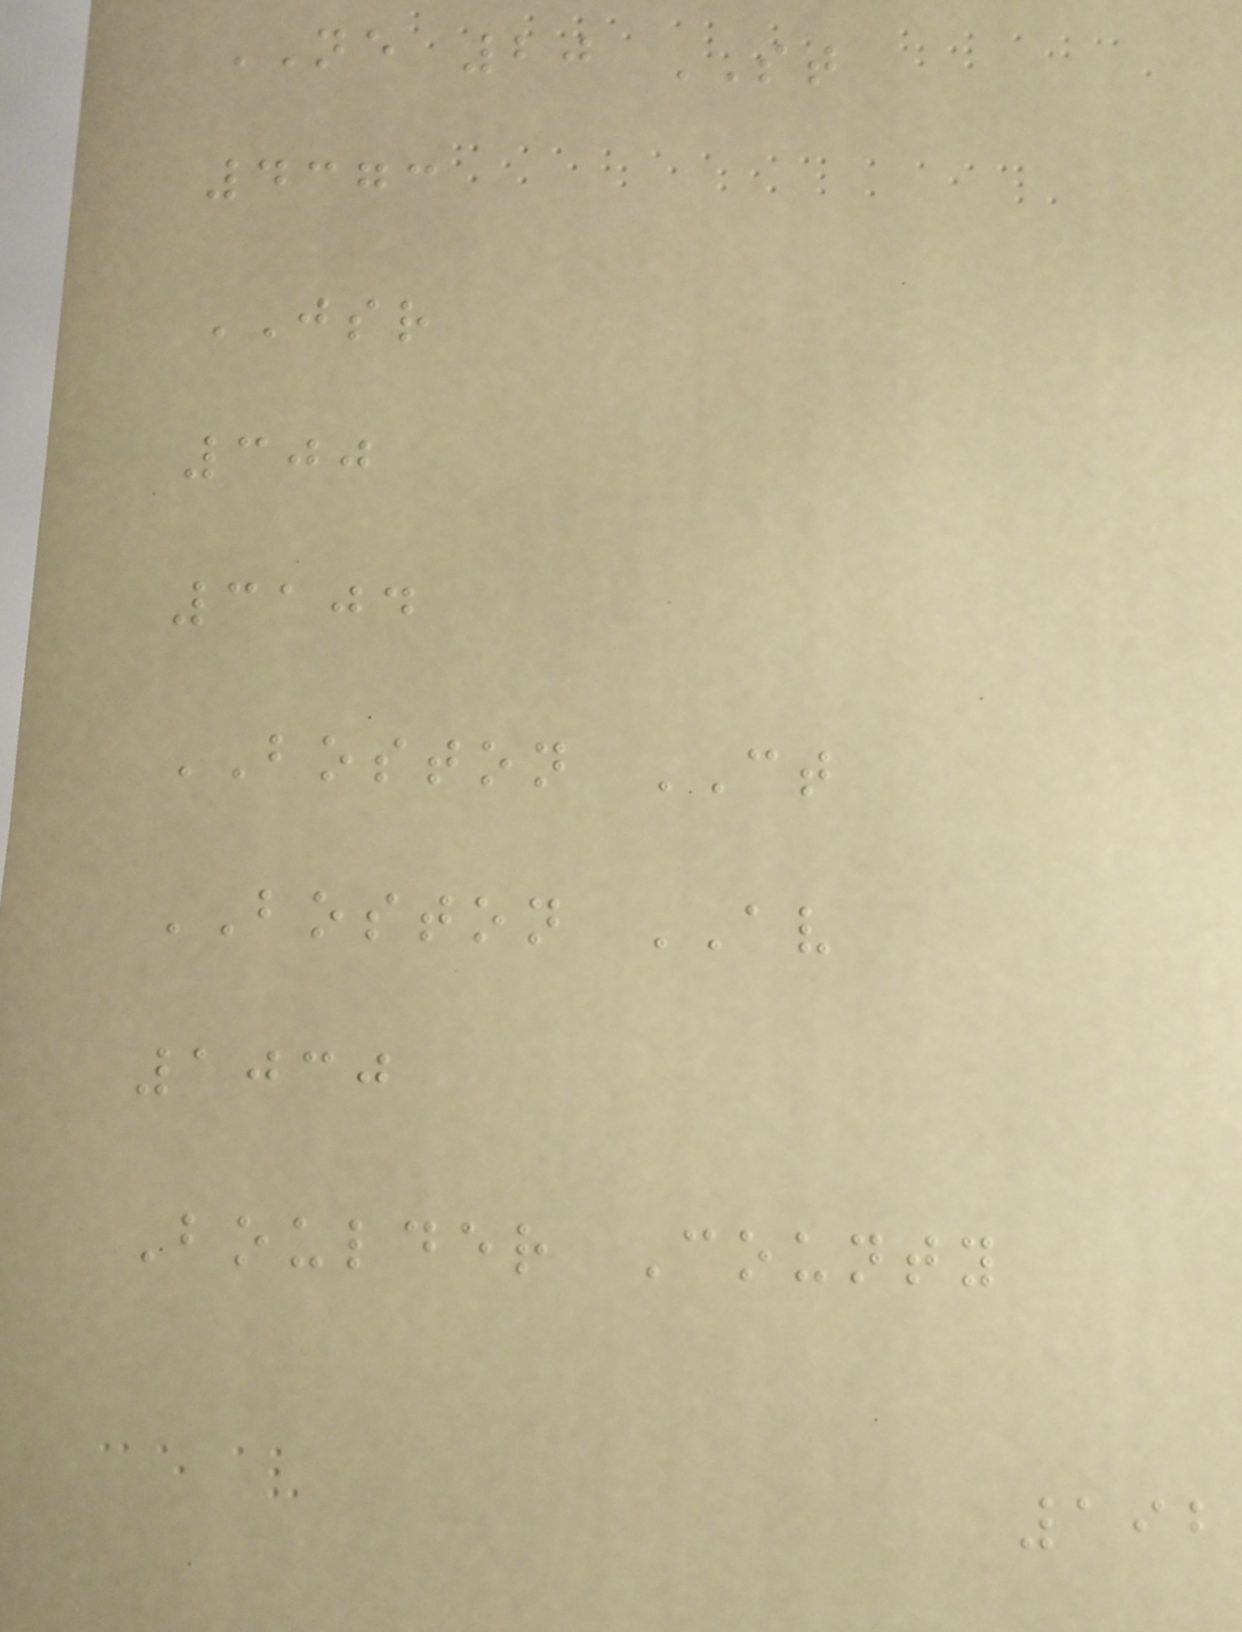NE 20 ST
4373
JSR
300
3104
BOSTON CT
BOSTON AV
1030
Boulder County
192
